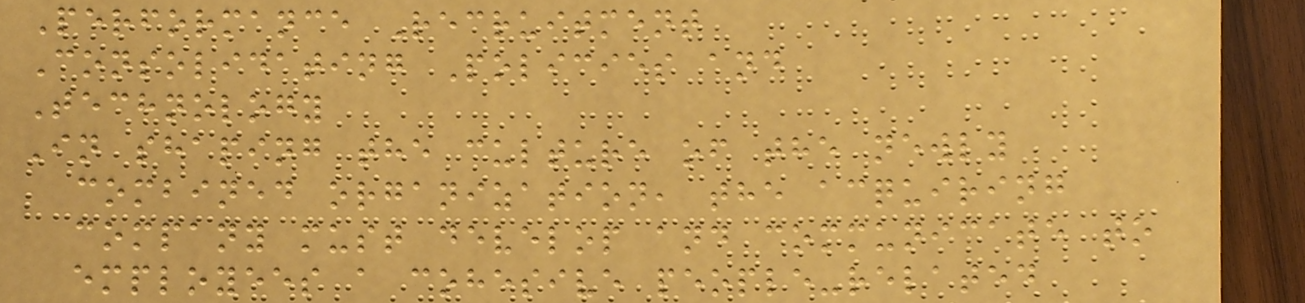Performance Recruitment
Consolidating Policies and
Technology
In shaping the culture of the newly
combined organization, the acquiring
company must develop and communicate to
employees a cohesive people-related
